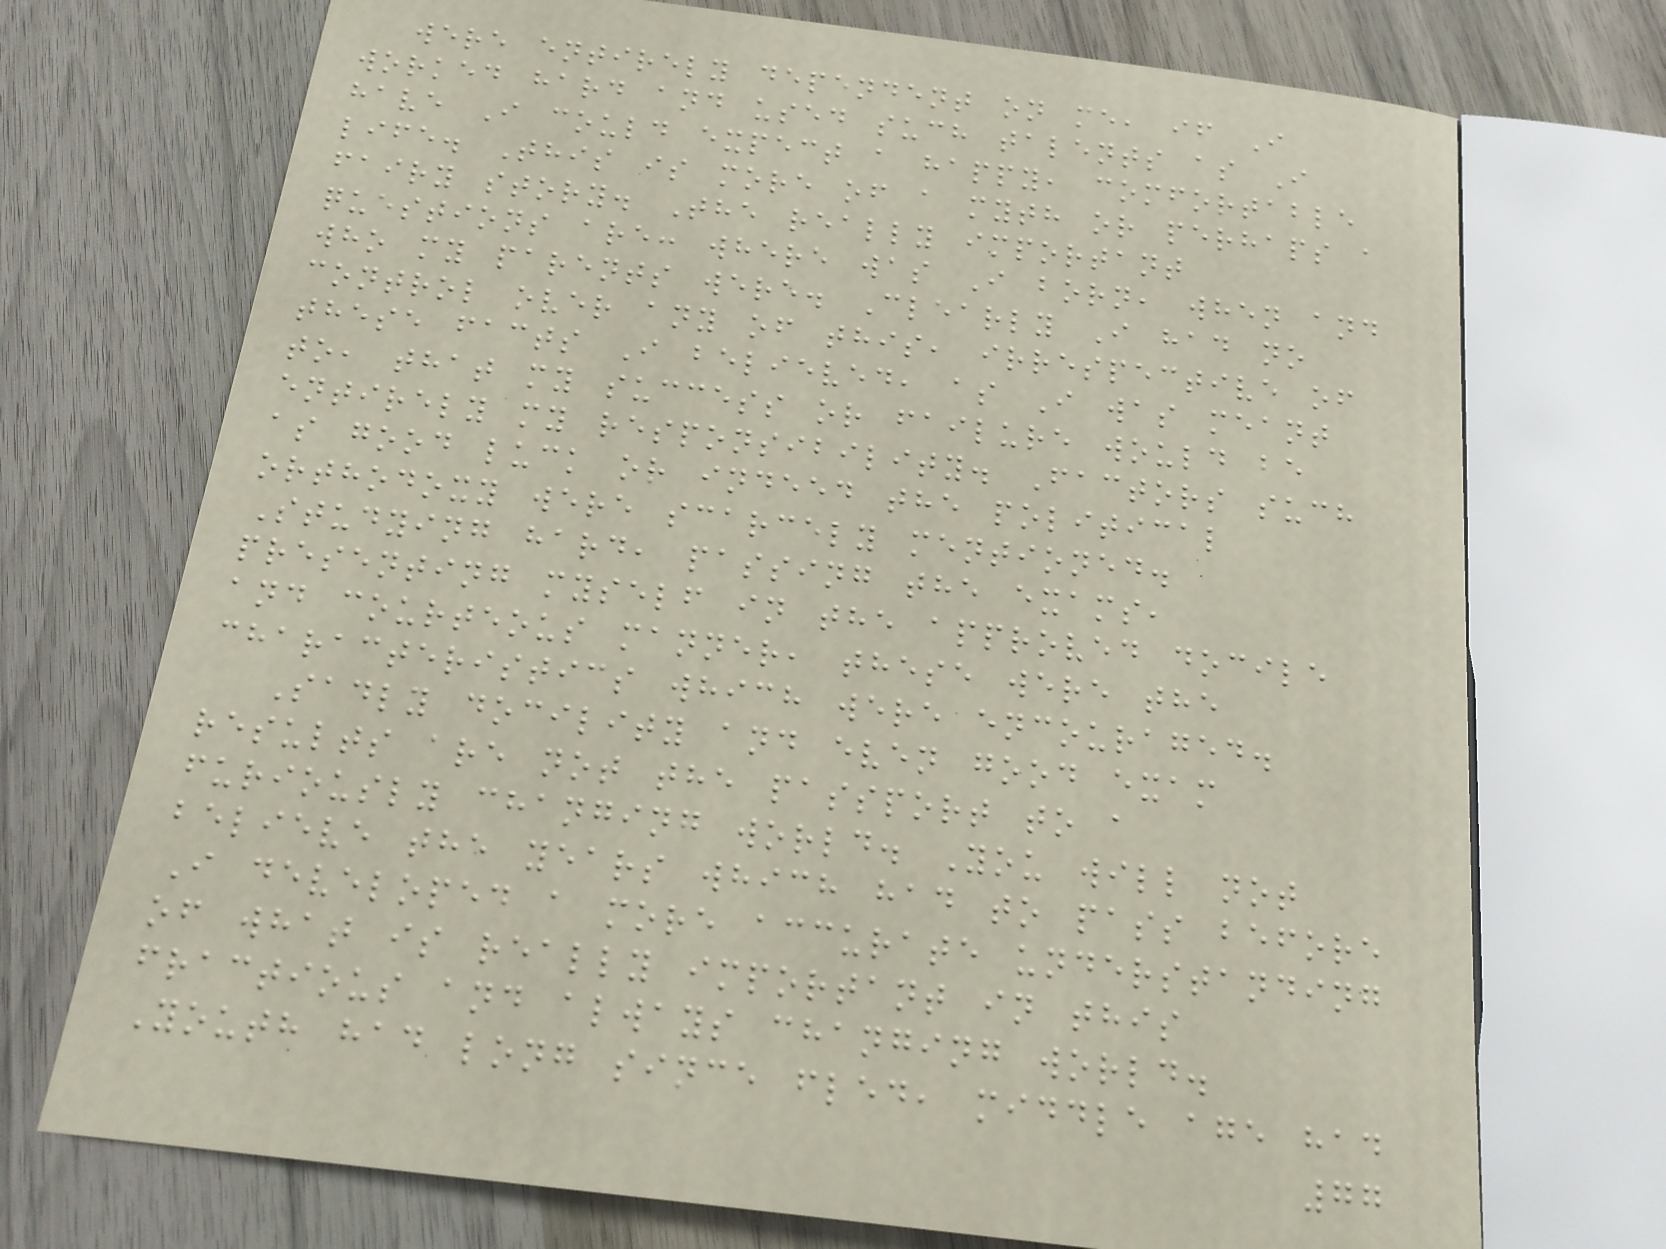were entirely dependent on me, if I
worked hard and used such talents as I
have I could expect a happy, comfortable
life. This is more of a myth or perhaps a
fairy story. The really important
questions are: where was I born, when and
who my parents were. Clearly I had no
control over any of this, irrespective of
these facts I believed, as I was meant
to, that my success or failure would be
entirely my responsibility. Factors such
as good luck or indeed the political
orthodoxy were scarcely mentioned.
Studying hard, passing the exams,
presenting myself in the approved docile
and courteous manner, these were the
characteristics which were encouraged.
Sadly docility and even good exam
results are not the passport to a
furiously changing world. You will not
believe the years which had to pass before
I developed a more accurate understanding
of what is really important in this
fractious and always changing world.
Youth had long since fled, middle age had
77
